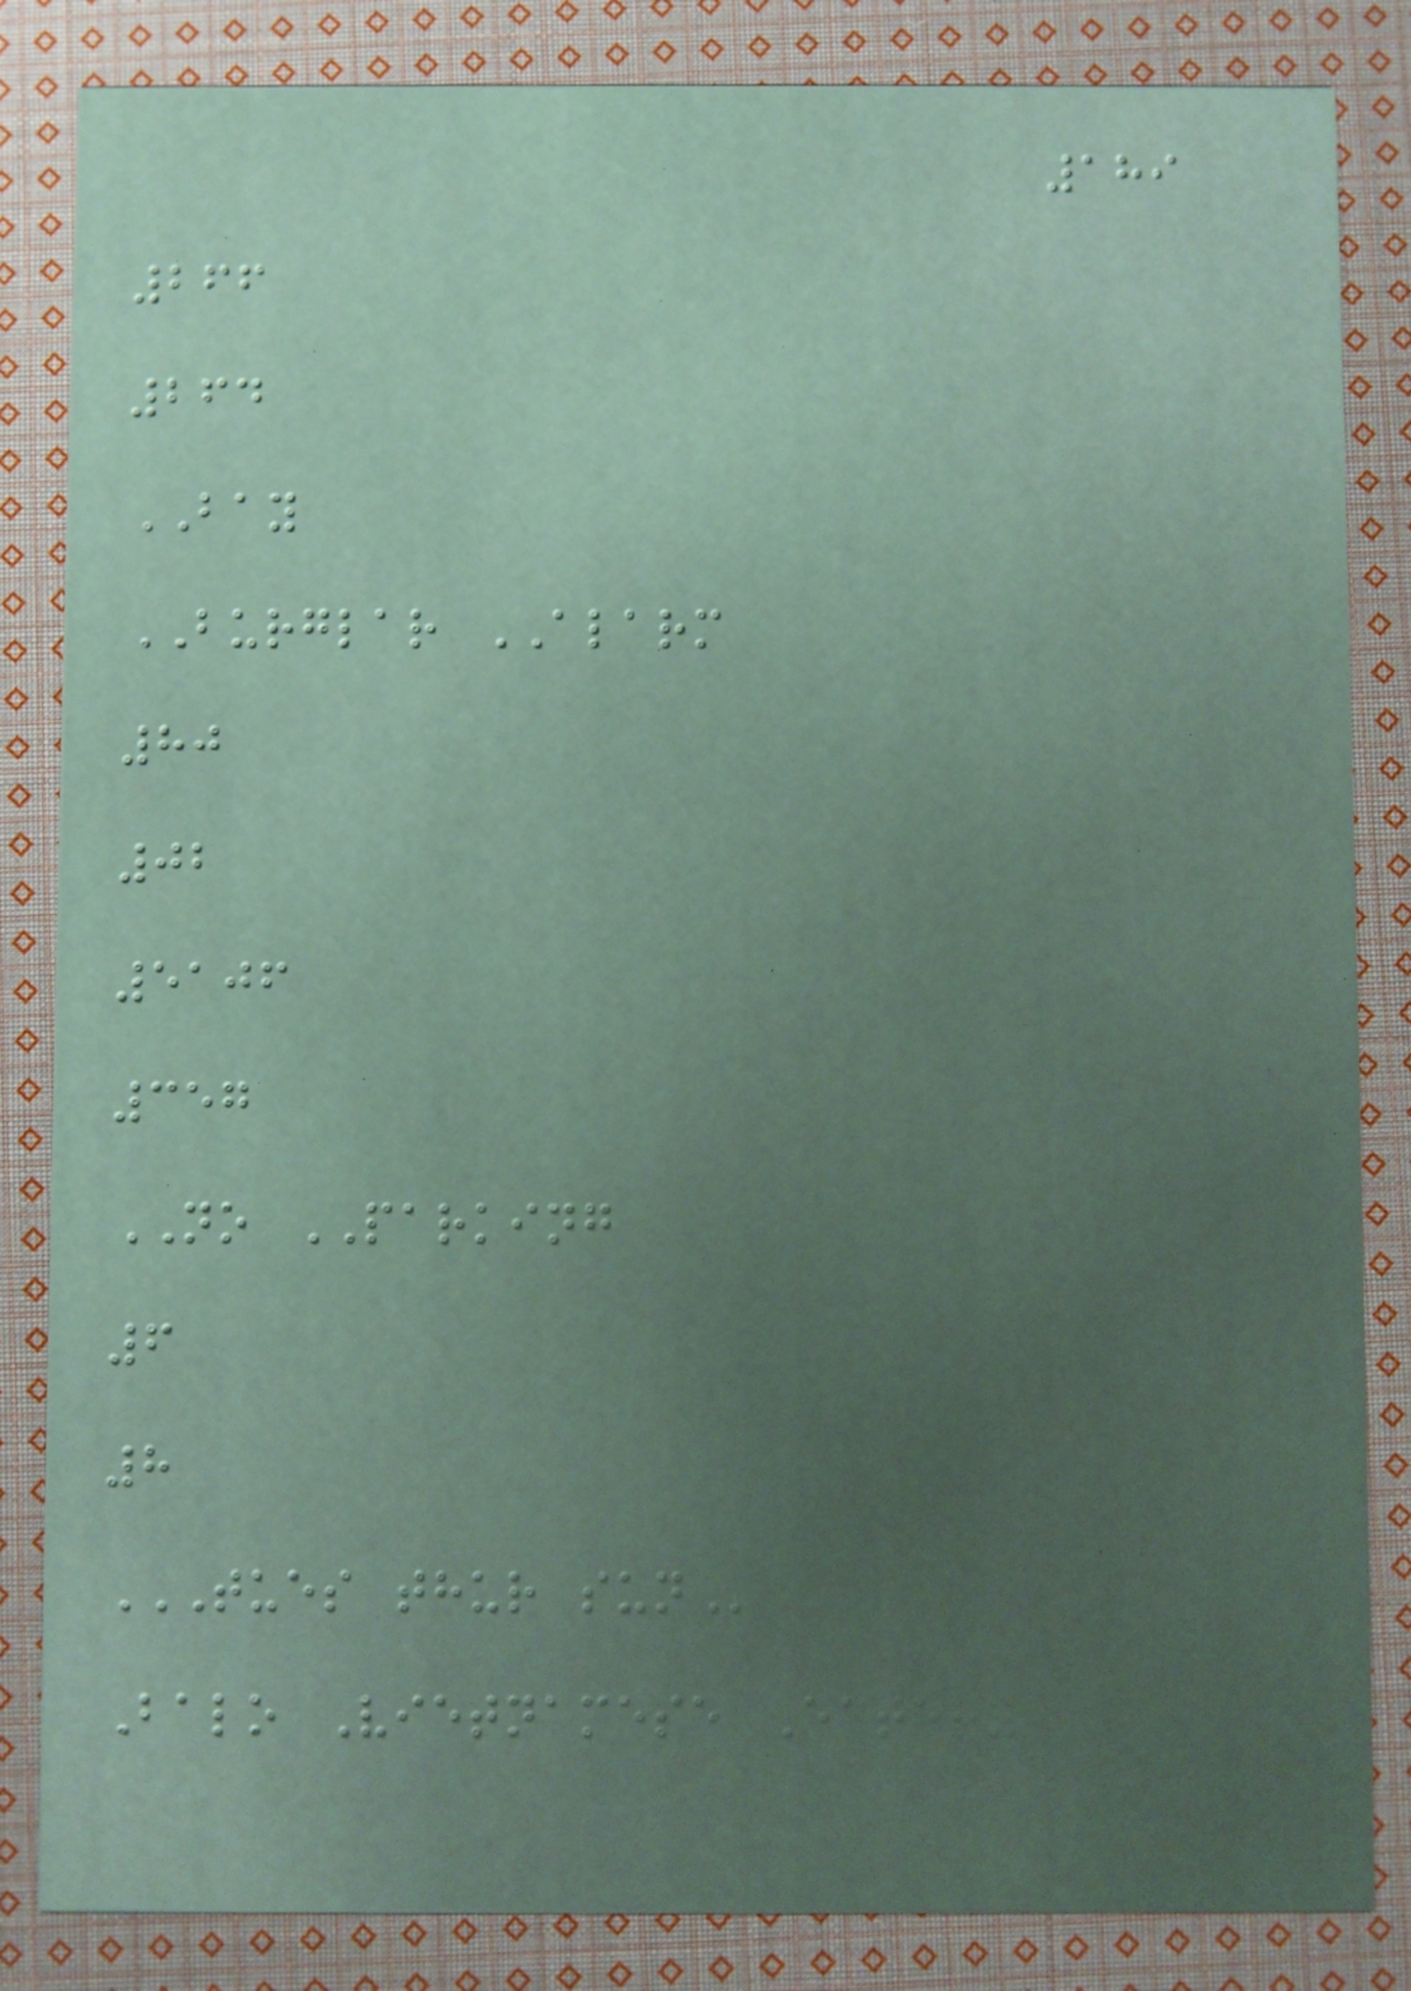189
266
264
BAY
BURGLAR ALARM
80
02
5106
357
NO PARKING
6
8
TUES THUR SUN
Balo Vietnamese Eatery
